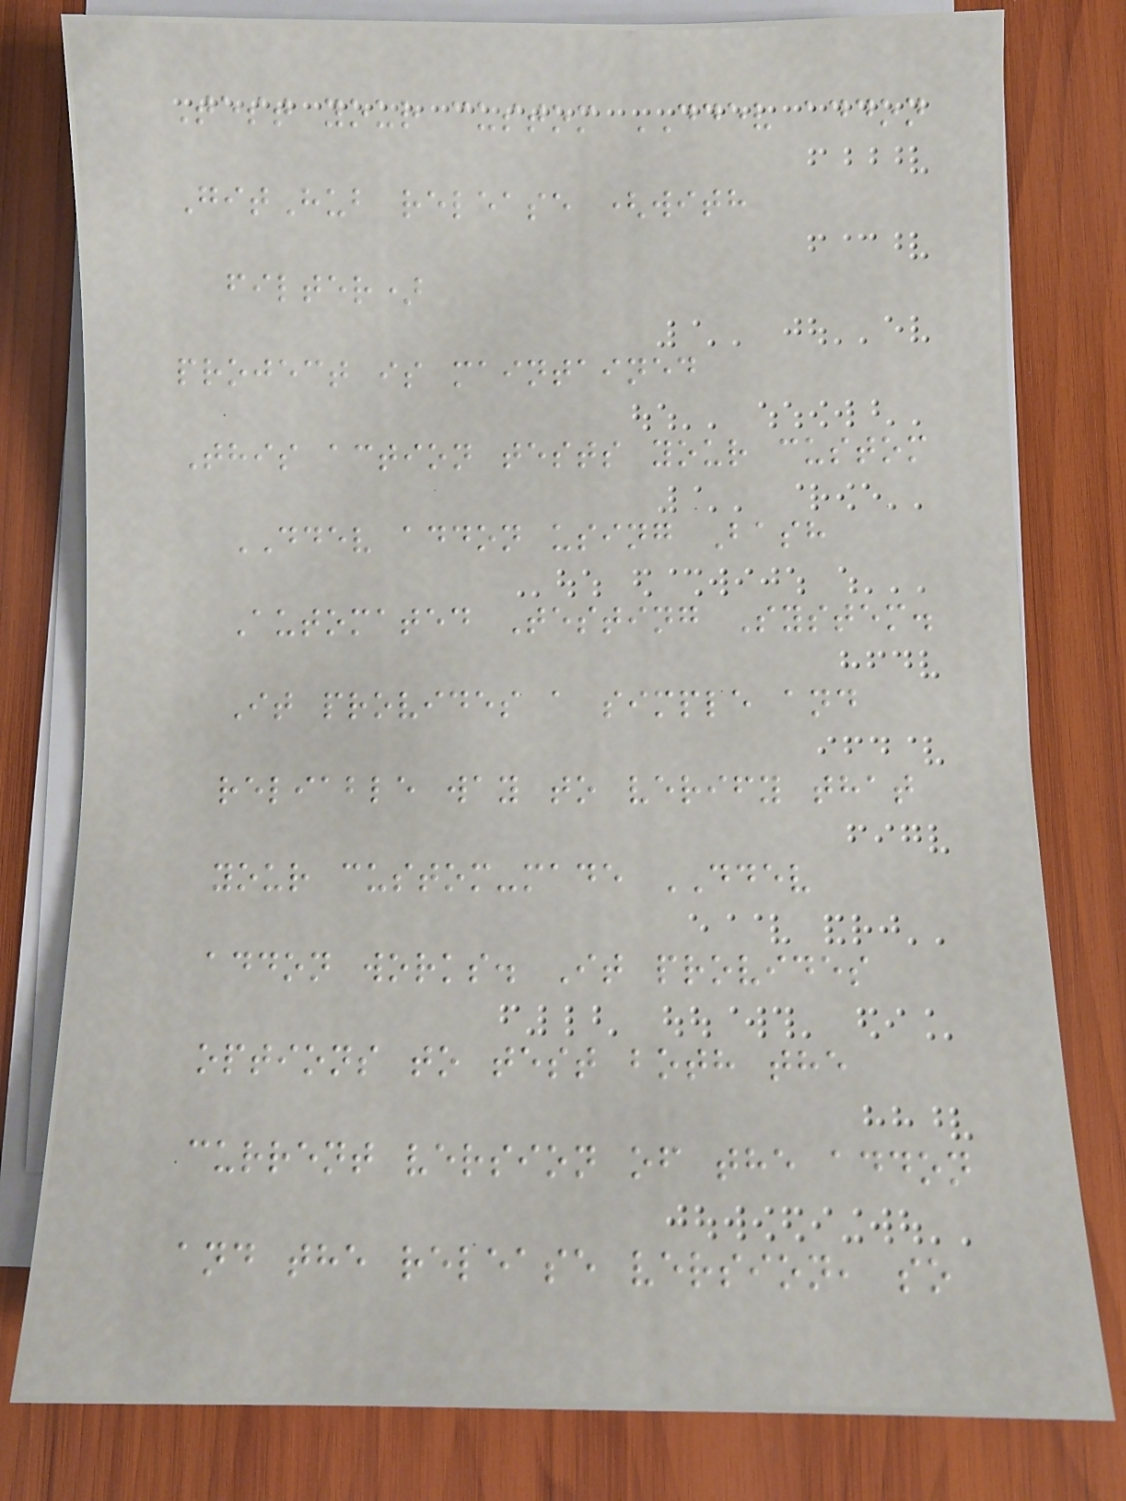Test your custom DDEV addon
GitHub release (with
filter)
project is maintained
This action tests your custom
DDEV addon using Bash
Automated Testing System.
It provides a simple and
reliable way to verify that
your custom-made DDEV
addon works. It provides
options to test both the
current version of the addon
and the release version, so
